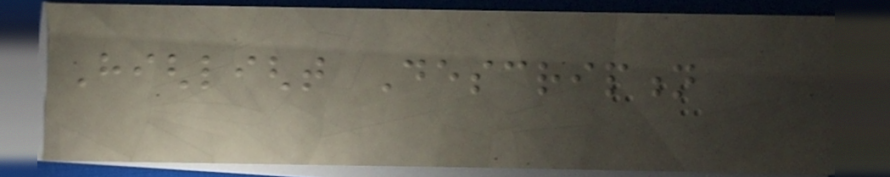Highlight Description
